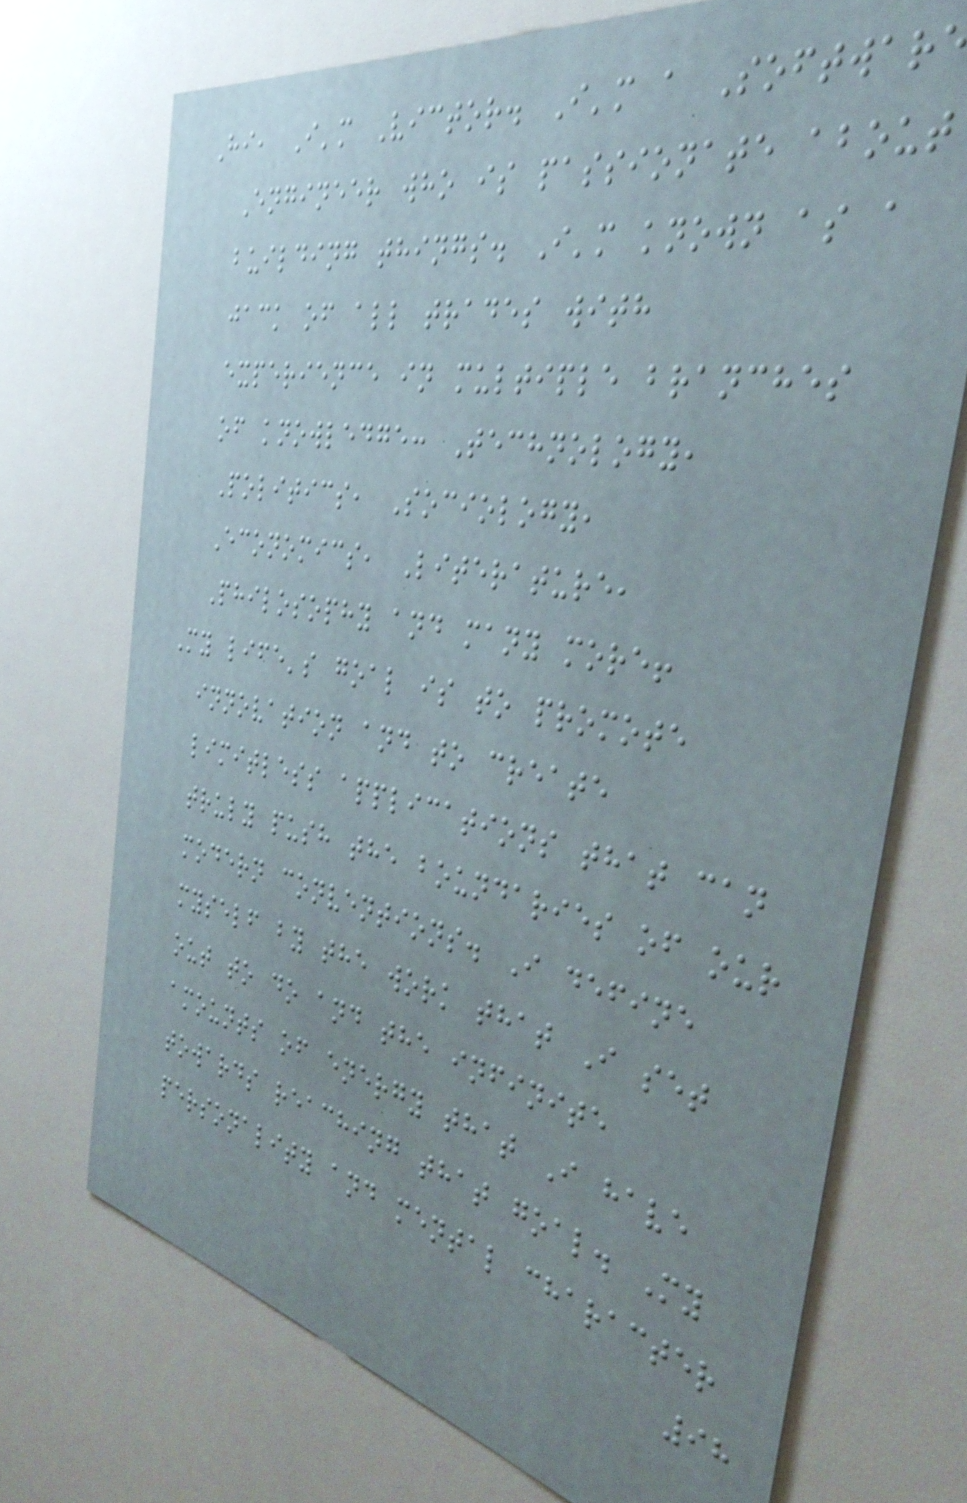Hi, I'm Victor. I'm a Software
Engineer who is passionate about
building things. I'm known as a
jack of all trades with
experience in multiple branches
of knowledge: Technology,
Politics, Sociology,
Economics, Literature,
Philosophy and many more!
My life's goal is to promote
innovation and to create
limitless applications that can
truly push the boundaries of our
modern conventions. I define
myself by the work that I set
out to do and the infinite
amounts of energy that I have
towards reaching that goal. My
personality and mental character
98
